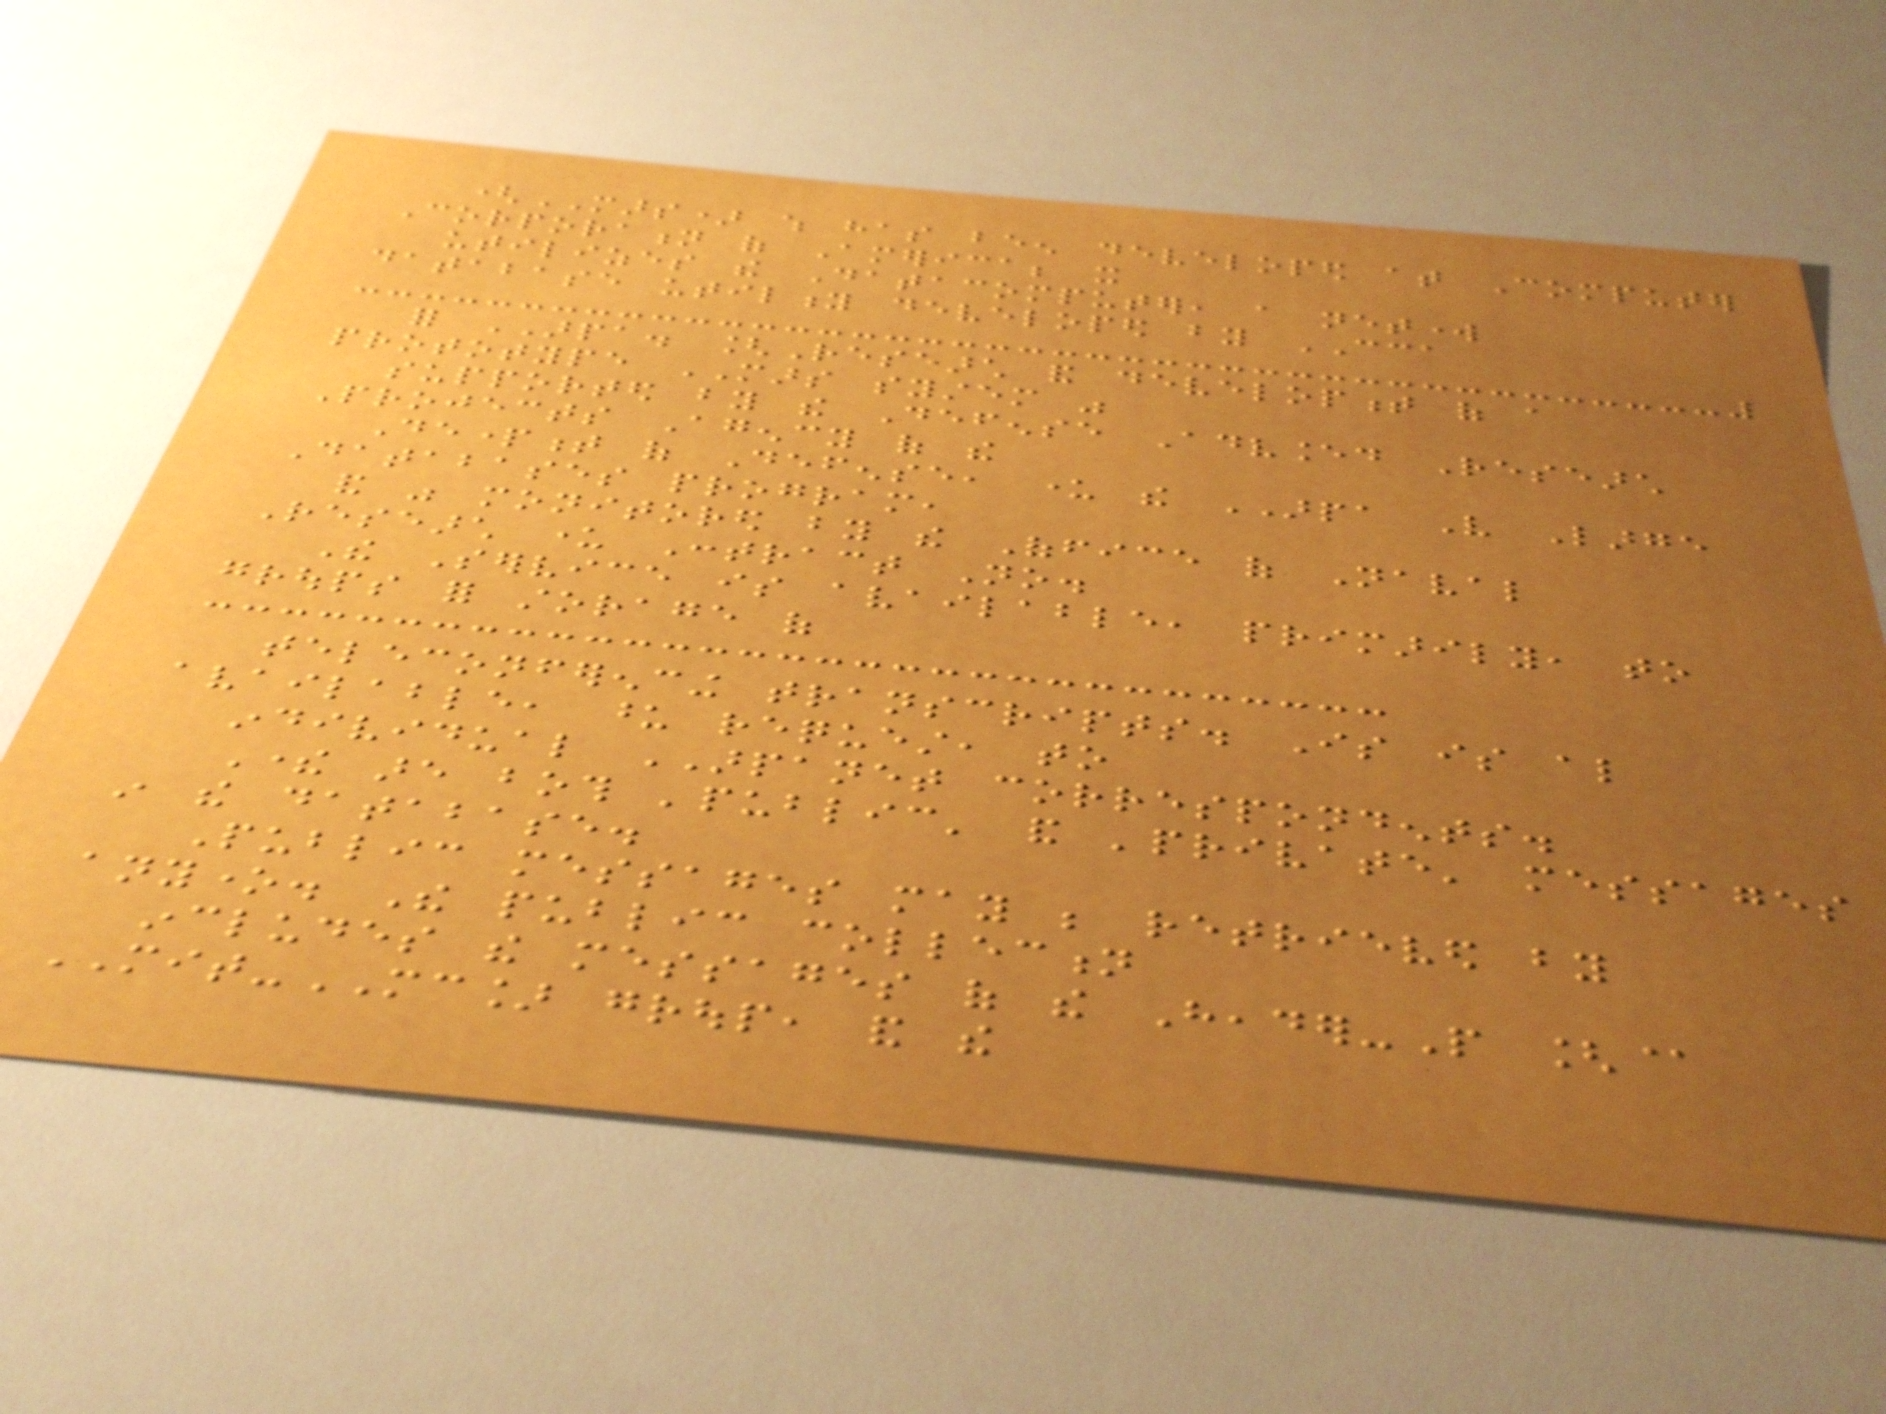(MARS) which has been developed at Computer
Corporation of America; it
utilizes the Datacomputer, a network
database utility developed by CCA
for ARPA. [Research and development of a
prototype MARS system was
supported by the Defense Advanced Research
Projects Agency of the
Department of Defense, under the ARPA Very Large
Databases program,
and was monitored by the Office of Naval
Research under Contract No.
The Service is available, primarily, to
groups for storage of
teleconferencing transcripts. Is is also
available, upon request, to
individual ARPANET correspondents.
There are both 'public' and 'private' messages
in the database.
Public messages may be retrieved by
anyone. The public collection
includes the messages of the Header-People [@
MIT-MC] group, and the
